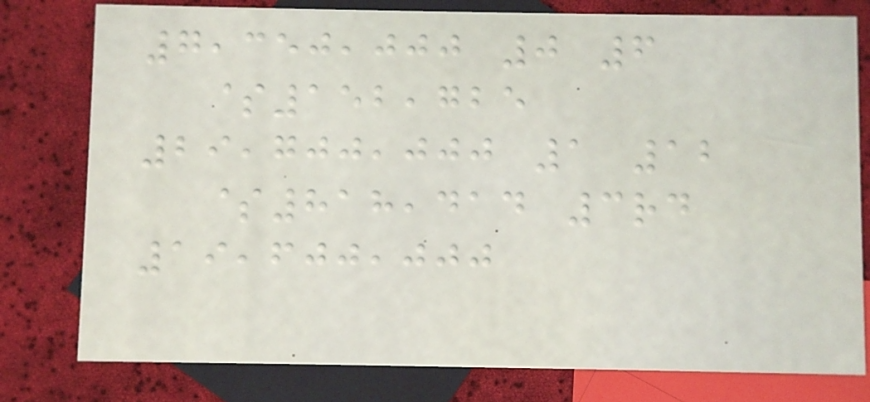7,350,000 0 6
$152,725
29,700,000 1 12
$818,414 3rd
19,600,000
